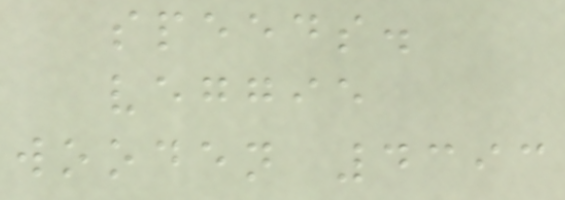speeds.
veggie
wooden 4393
